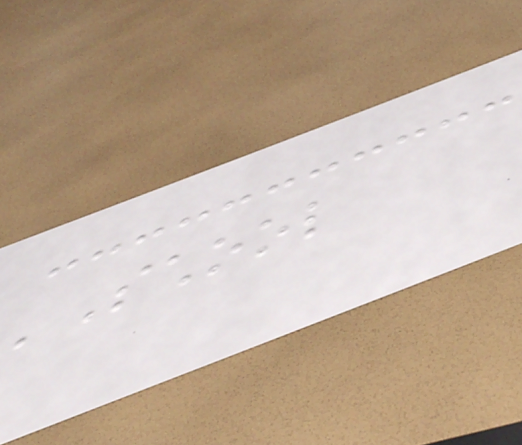'School
